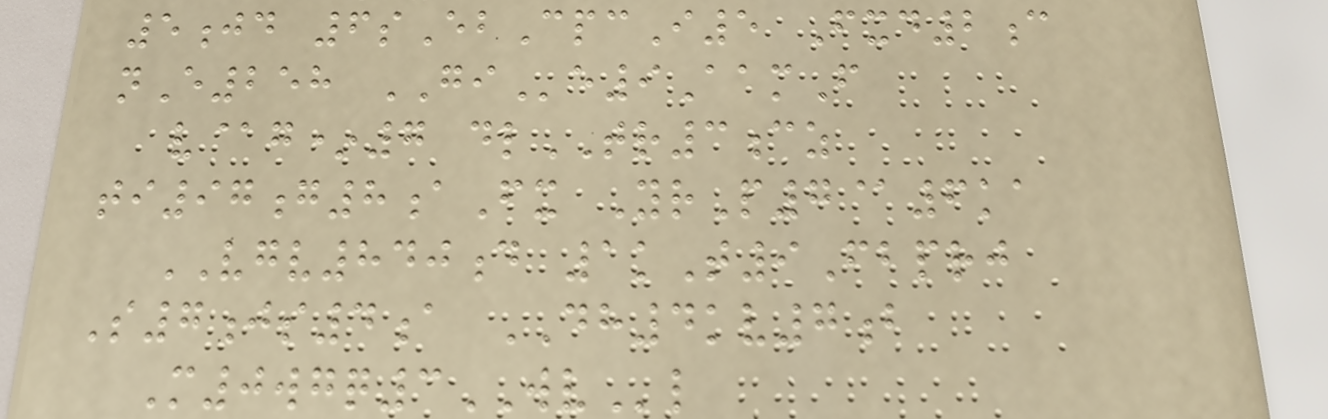5jd 6sEbCpcI5 Fxd2c
nE258 GIe9AamF
v@g*7 dlTR3cz
ti97g8aFx YrP7@6ka
VGV840d 1kT9Fbprj
S7js4a DH4kv7b
M0wgq3WVl
